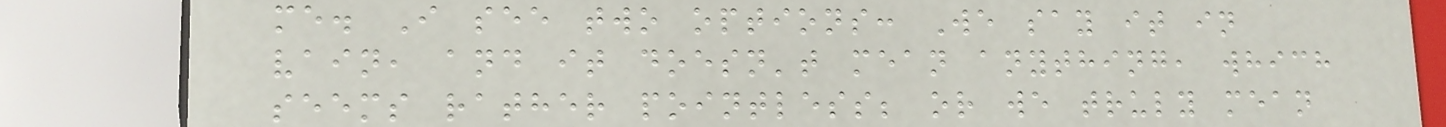me. I see two options: We say it in
vain, and it doesn't mean anything, which
seems rather pointless; or we truly mean
